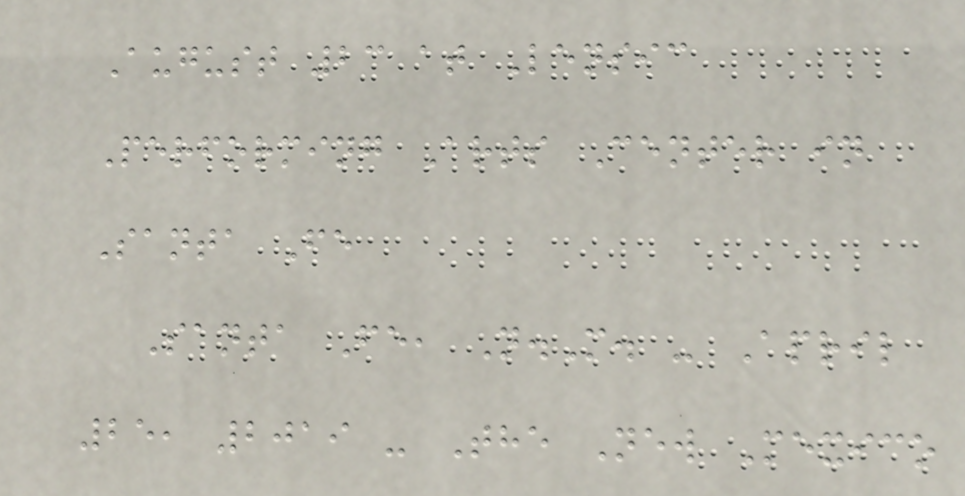August 23 at Lensic
Performing Arts Center in
Santa Fe
Santa Fe, N.M. - April
25, 2019 - The New Mexico
